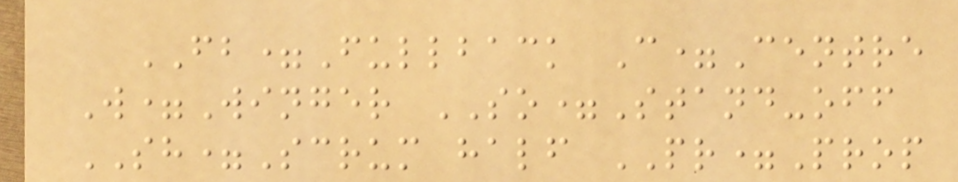FB=Fullback C=Centre
W=Winger SO=Stand-off
SH=Scrum half PR=Prop
